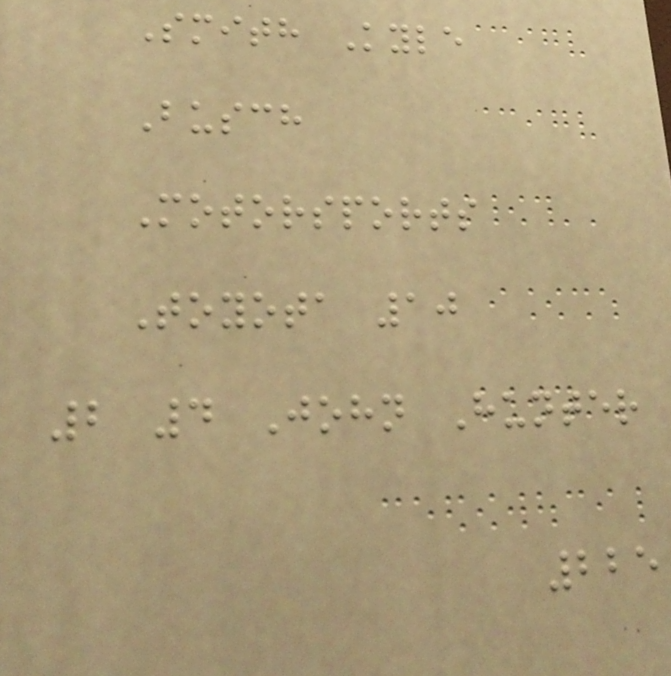Smith Kyle
Busch
Motorsports
Toyota 10
2 4 John Hunter
225
